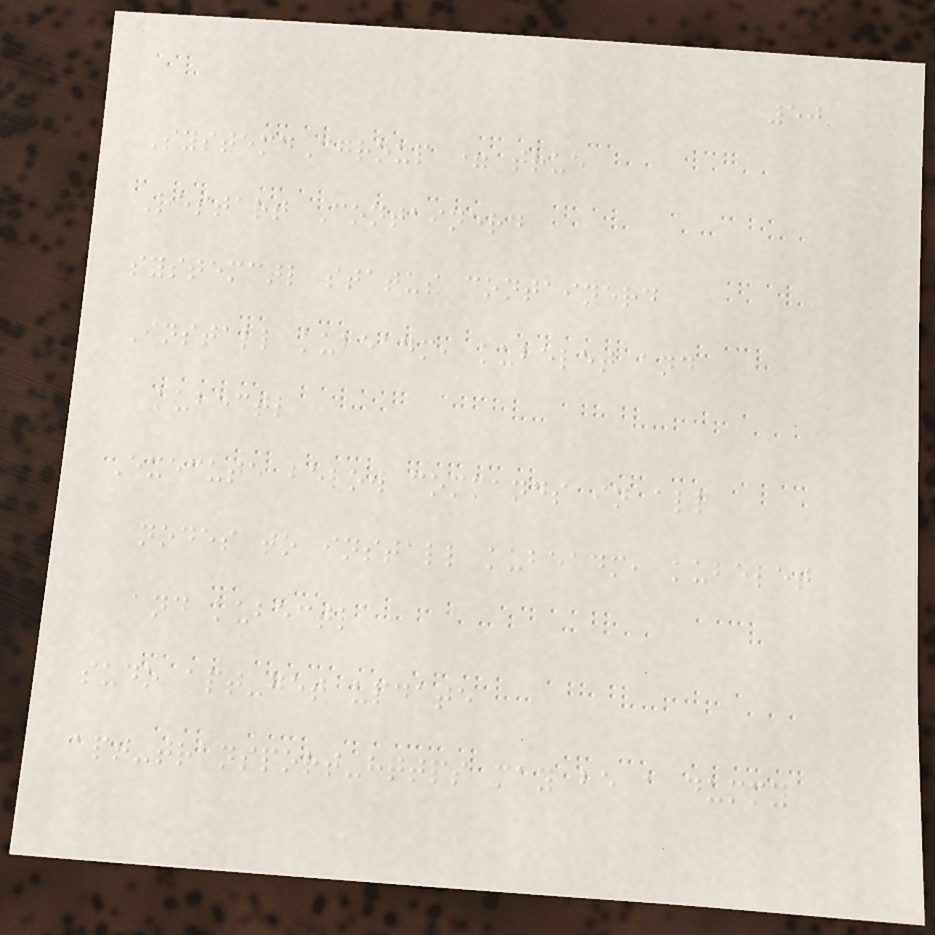50
SystemdCgroup = true
Restart Containerd
systemctl status containerd
Install kubeadm, kubelet and
kubectl
Execute below commands in all
nodes to install kubeadm, kubelet
and kubectl
sudo apt-get update
apt-transport-https may be a dummy
